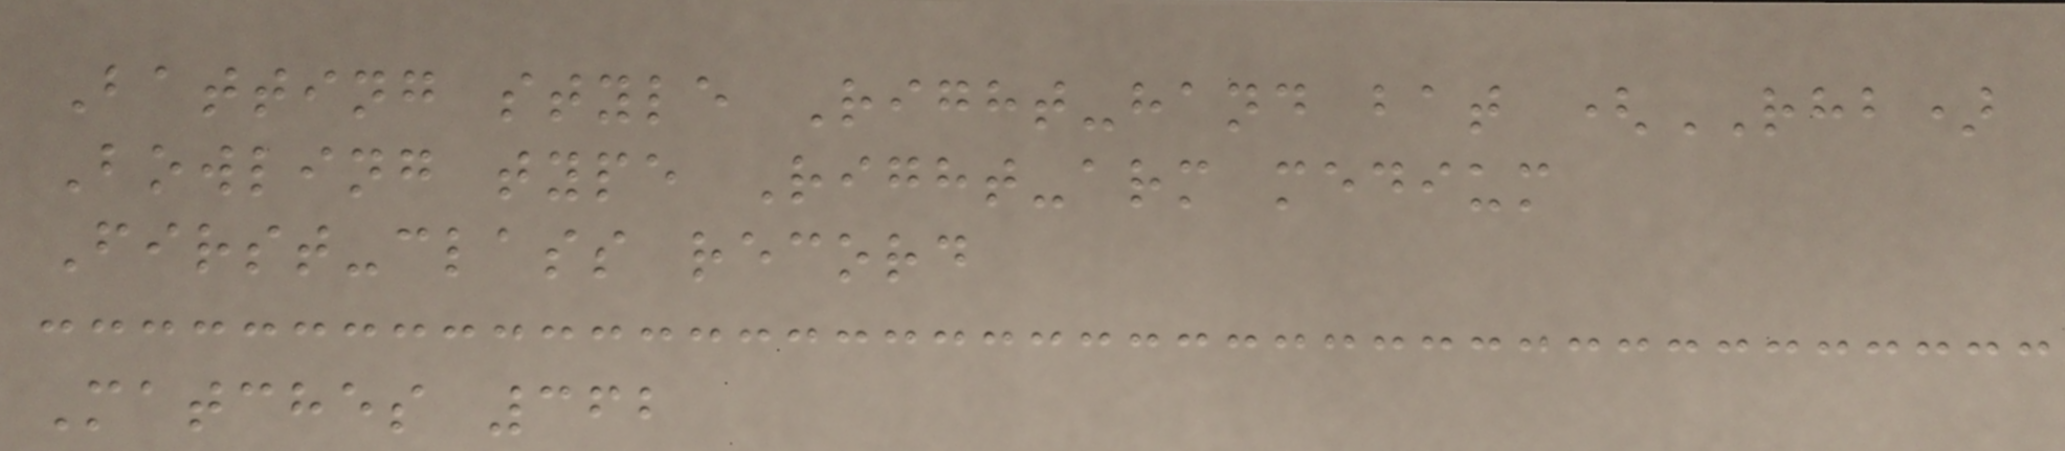Batting style Right-hand bat (RHB)
Bowling type Right-arm medium
First-class record
Matches 362
